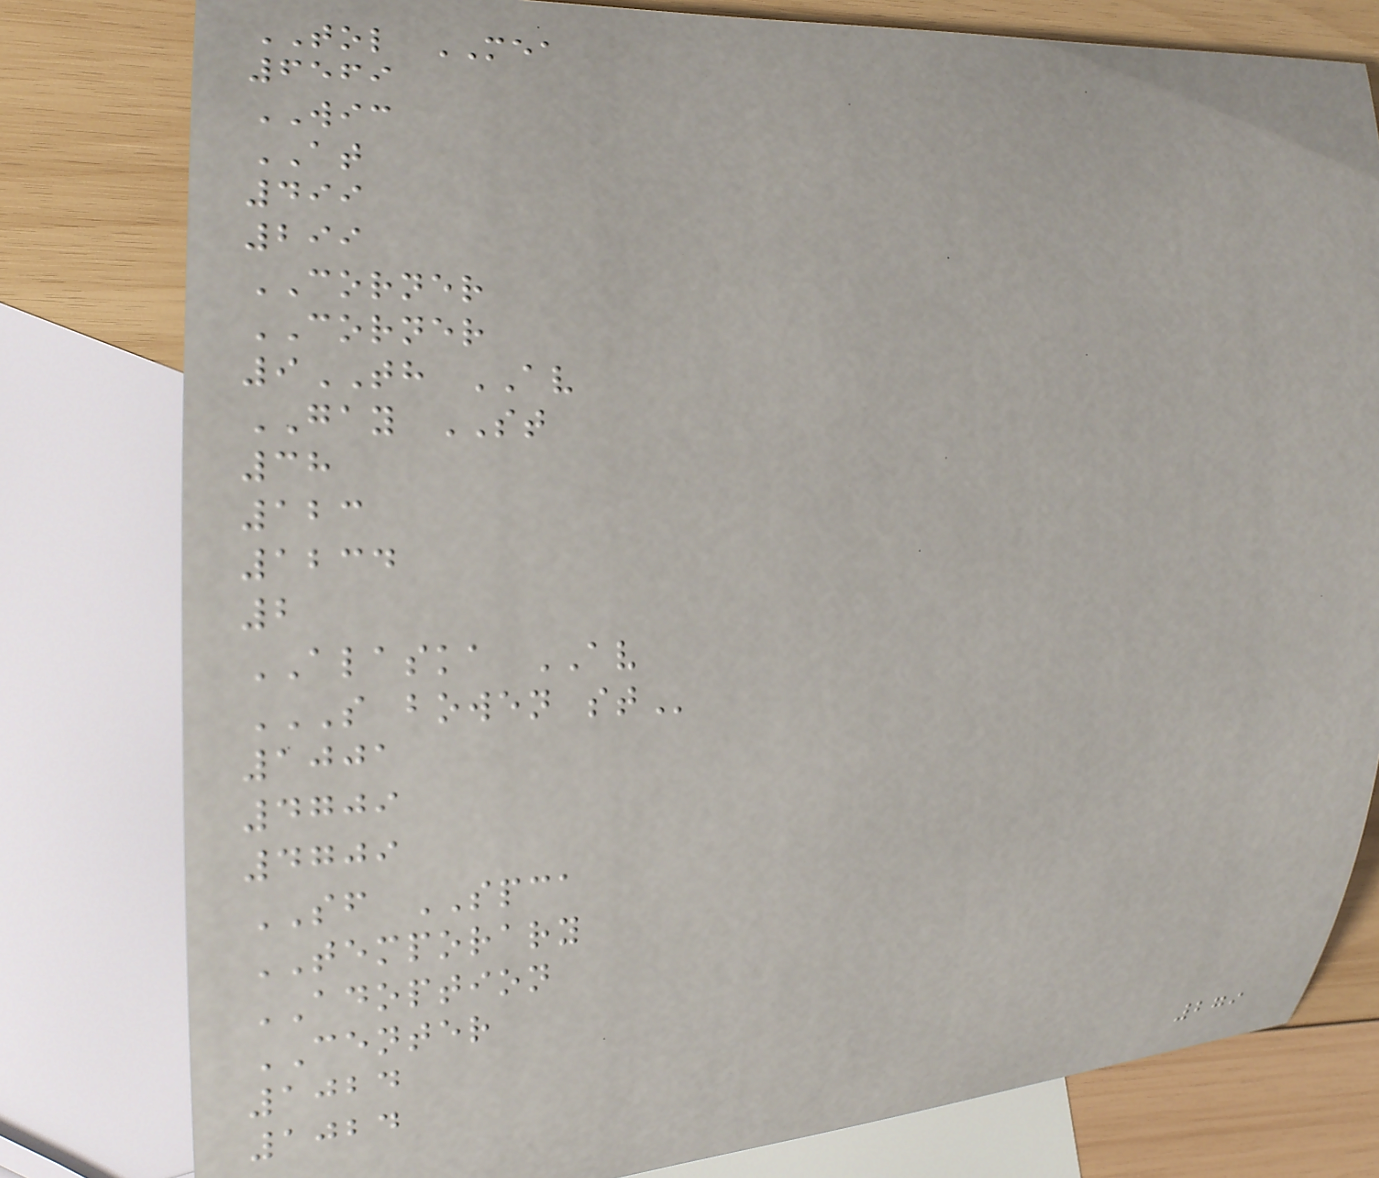TOL MEA
6569
WIC
AT
499
299
CORNER
CORNER
9TH AV
GAY ST
38
123
1234
2
ALASKA AV
S BOWEN ST
1001
4709
4709
SF SPCA
TEMPORARY
ADOPTION
CENTER
1024
1024
279
